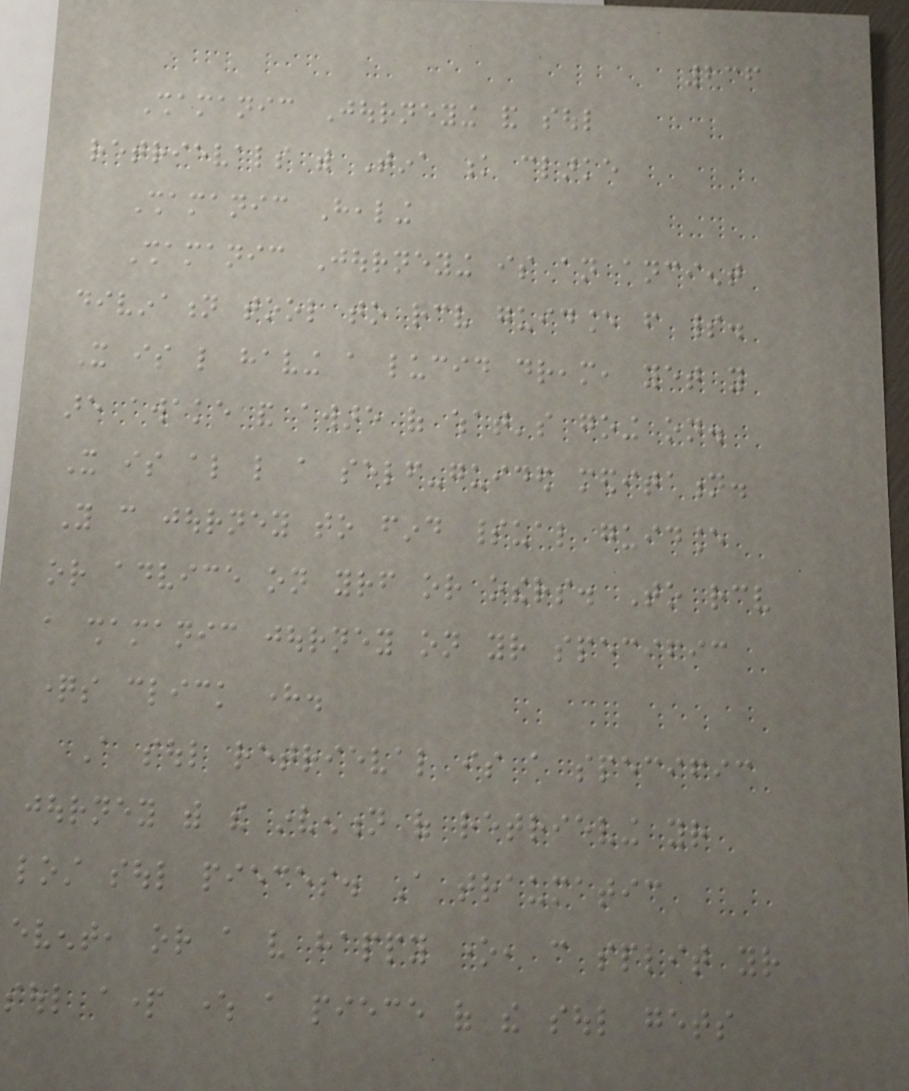236
Shamanic Journeying and soul
retrievals with Tina k clarke
Shamanic Healing
Shamanic Journeying is an ancient
divination tool to receive guidance from spirit.
It is like having a lucid dream, yet you
are awake and aware of what's going on.
It is also like a self-guided meditation.
You can journey to find spiritual guidance
or advice on yourself or others. To receive
a shamanic journey on your specific
questions click here.
A soul retrieval is a specific
journey with the invention of retrieving your
lost soul pieces. A traumatic
event, or a very happy one, can split your
soul apart where a piece of the soul gets
